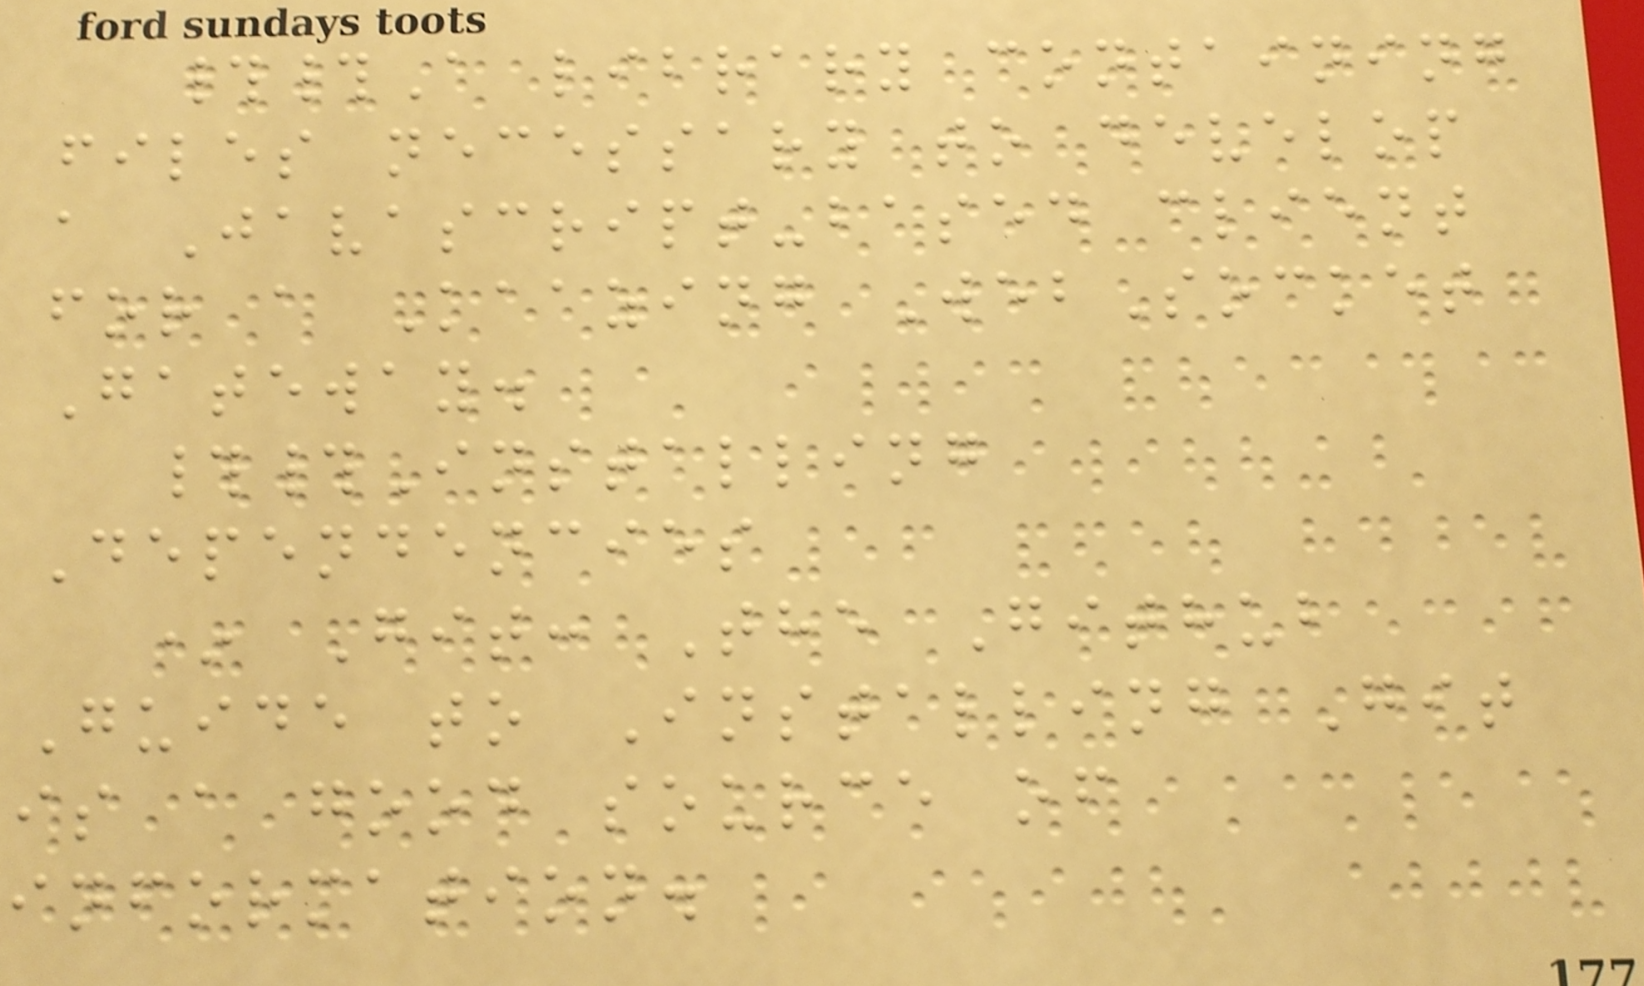##A library containing
files necessary to develop
a Javascript-based client
for a Kaazing WebSocket
Gateway.
##Installing
Dependencies
* Git: The Github
Guide to Installing Git
is a good source of
information.
